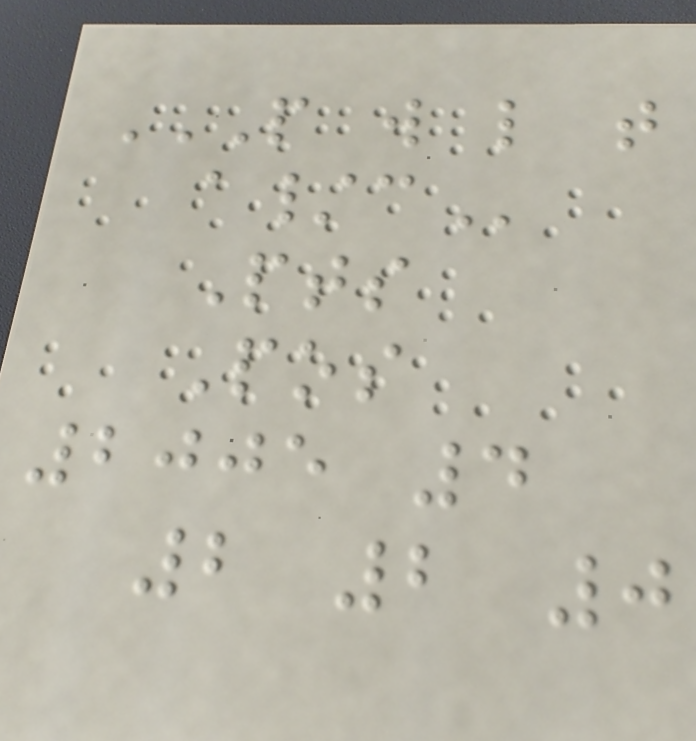P W L T
A/C
Pts
Pos
2005 4
2 2 0
